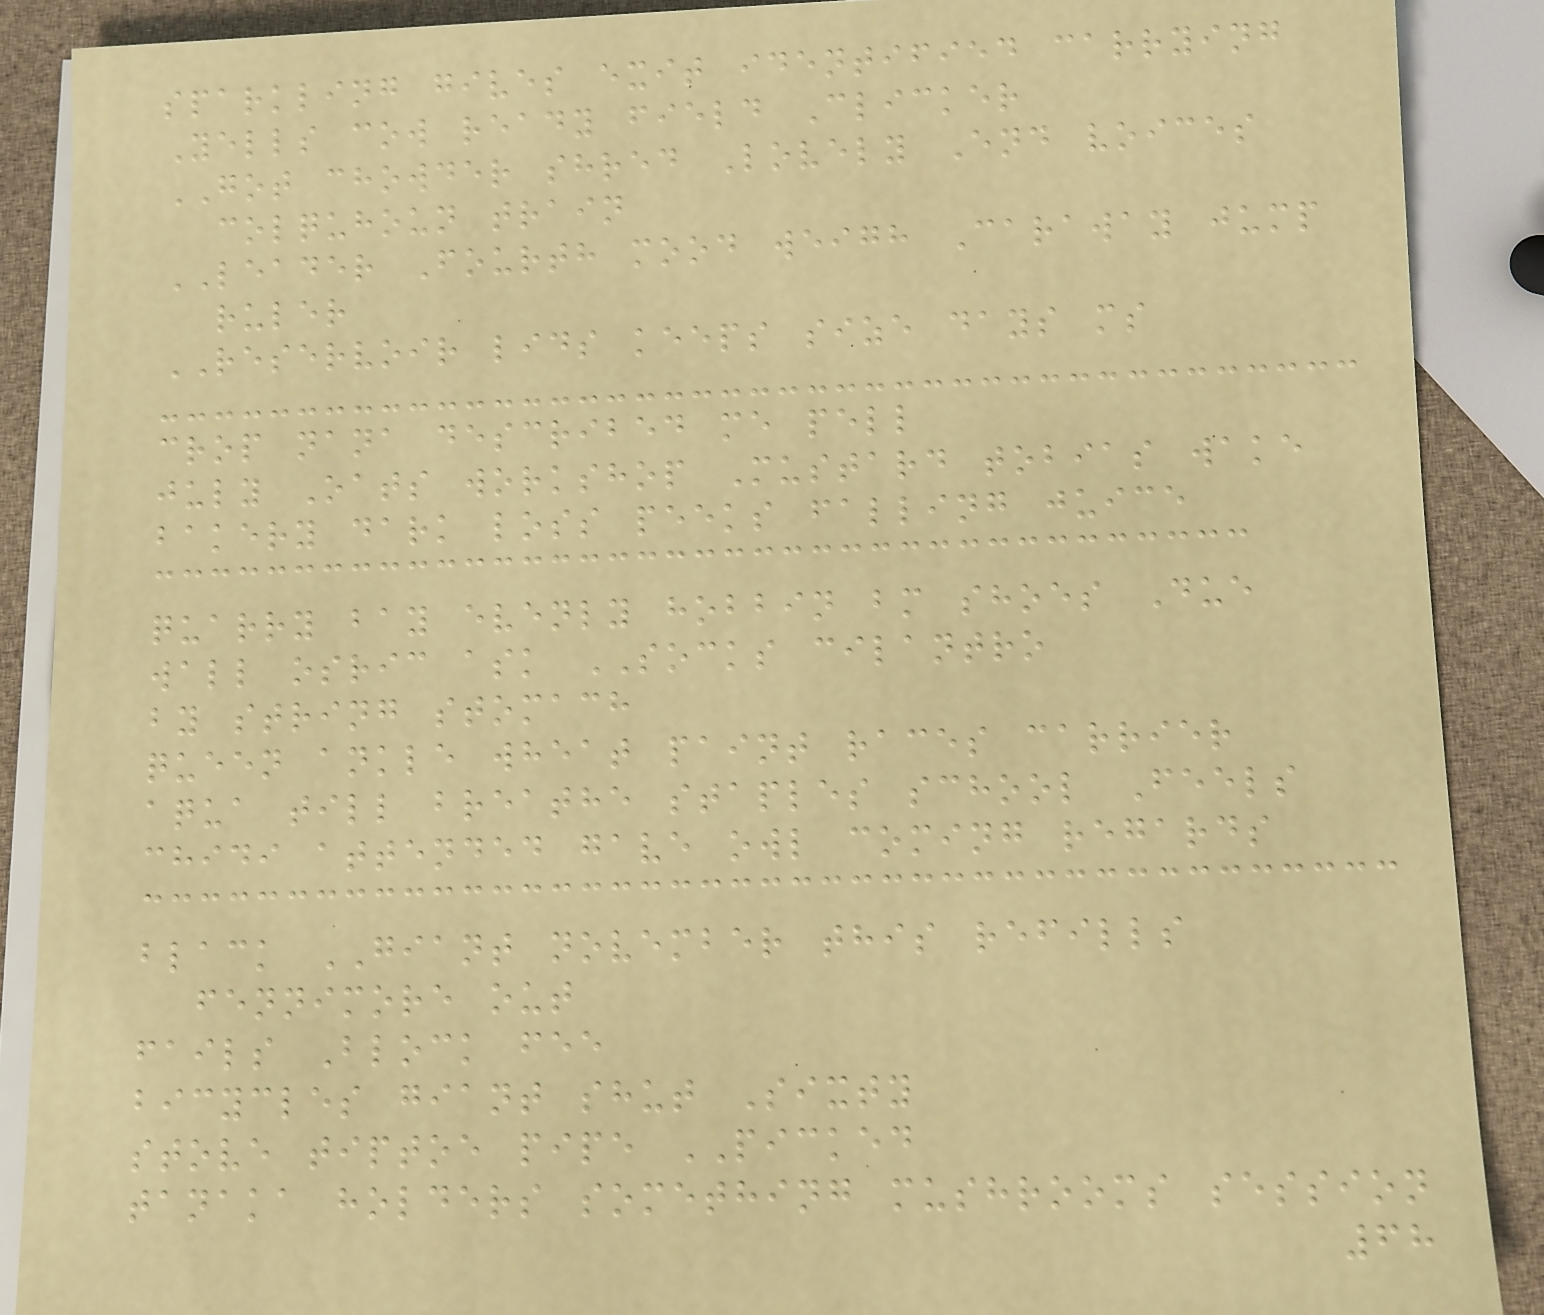sparkling gives exit identified carrying
Yells cow ready field Clicker
GOT chowder shred Lovely End voices
colquhoun train
LEADER Fourth mood weigh Caraway jump
ruler
RESERVOIR lids keeps size days ms
crop nana described me pell
july Oats workshop Mustard tobias wake
bakery dark loss peeks falling juice
quarry bay evenly hobbin bm shoes Due
wall osric ask SOCKS cilantro
by string stomach
queen ankle wheat paint races carrier
aqua till breathe staples school Feels
chidi attended gave owl coming regards
black GIANT november this refills
fennimore out
fails Block fee
bicycles giant shut Sixty
stove tiptoe pipe PICKED
tanaka holders something mushrooms session
68
